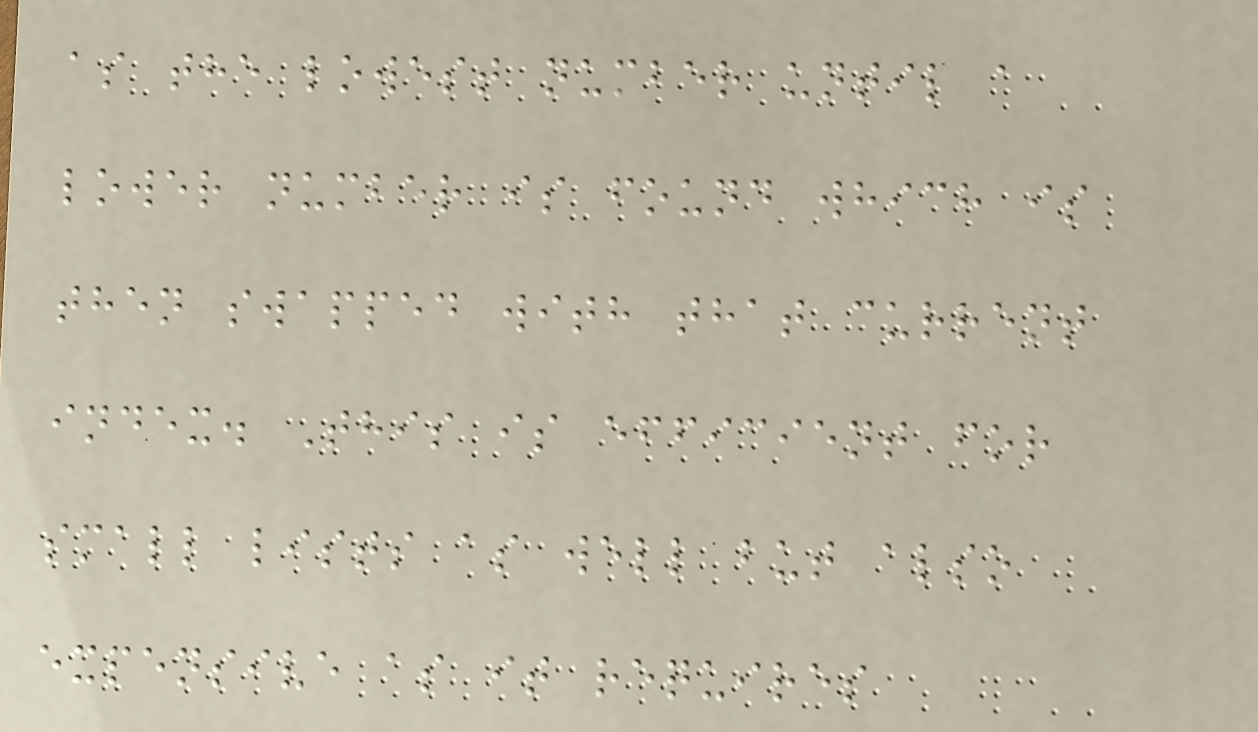as the lowest number until a
lower number is found which is
then swapped with that current
index. This is efficient for
small lists as well but also
expensive as it requires
